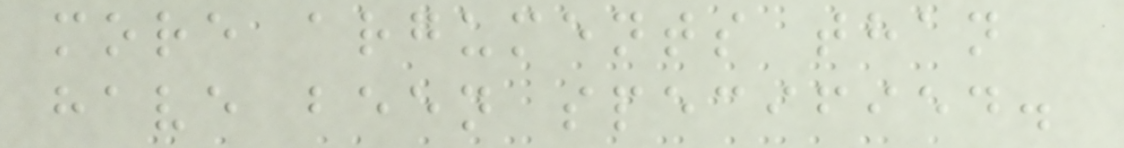more arguments than
have been specified.
